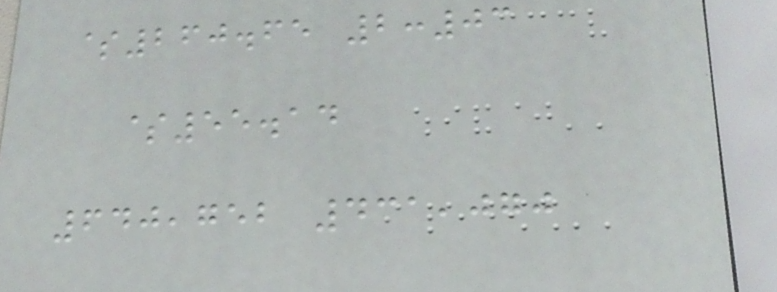$260.65 2:03
$55.14
640,752 431,070
